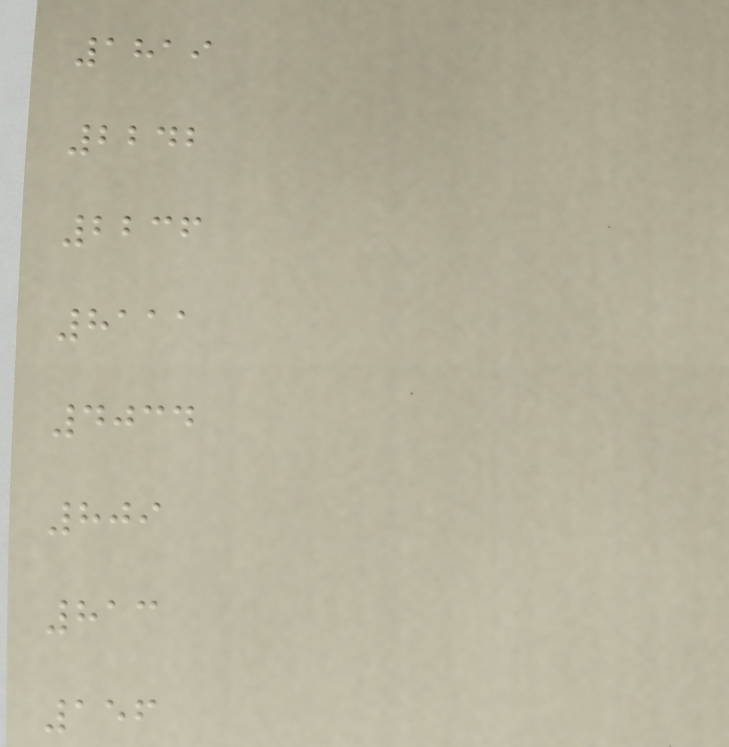1819
2242
2236
8111
4034
809
813
156
